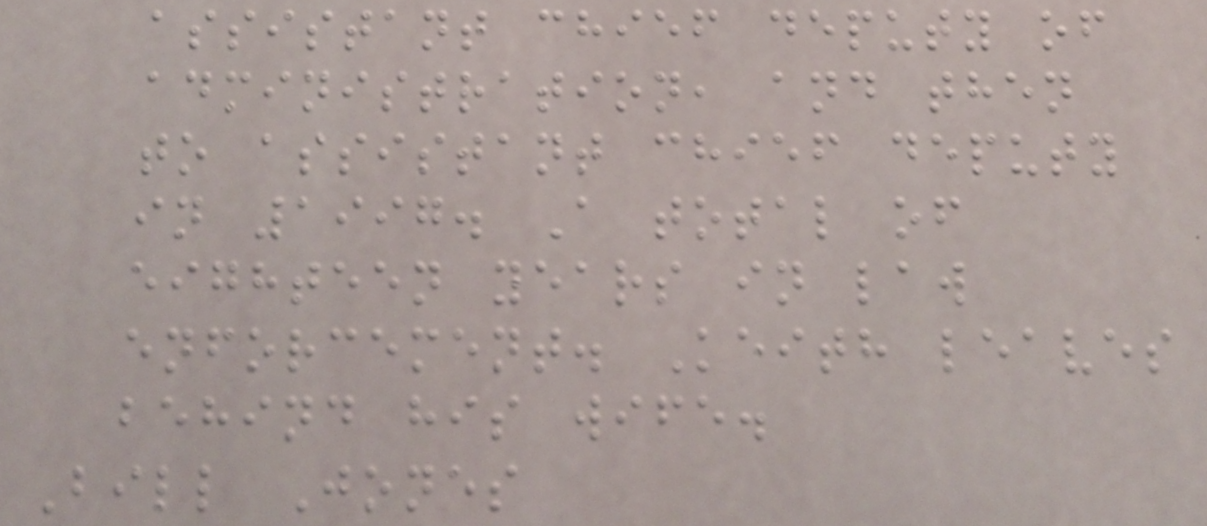assistant chief deputy of
administration, and then
to assistant chief deputy
in 1997. A total of
eighteen years in law
enforcement. Keith leaves
behind his wife.
Bill Jones
